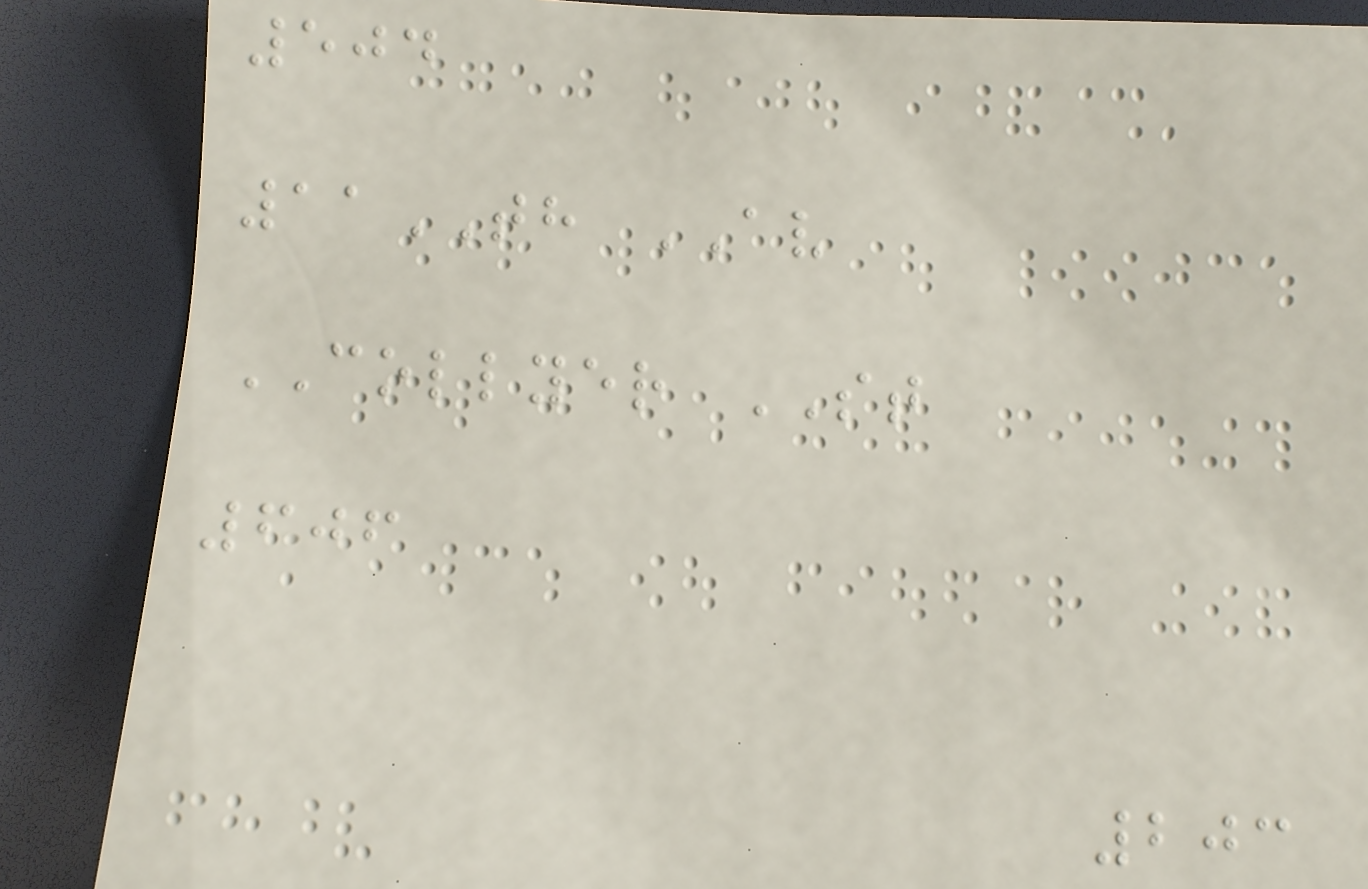504
11TH AV
COLLYER ST
606
203
